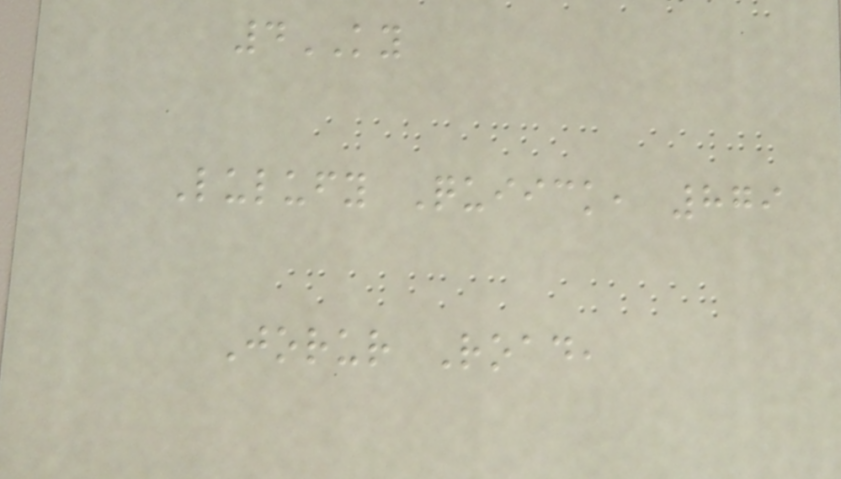4KY
Lulufy Quiick, 879
Jorur Road,
